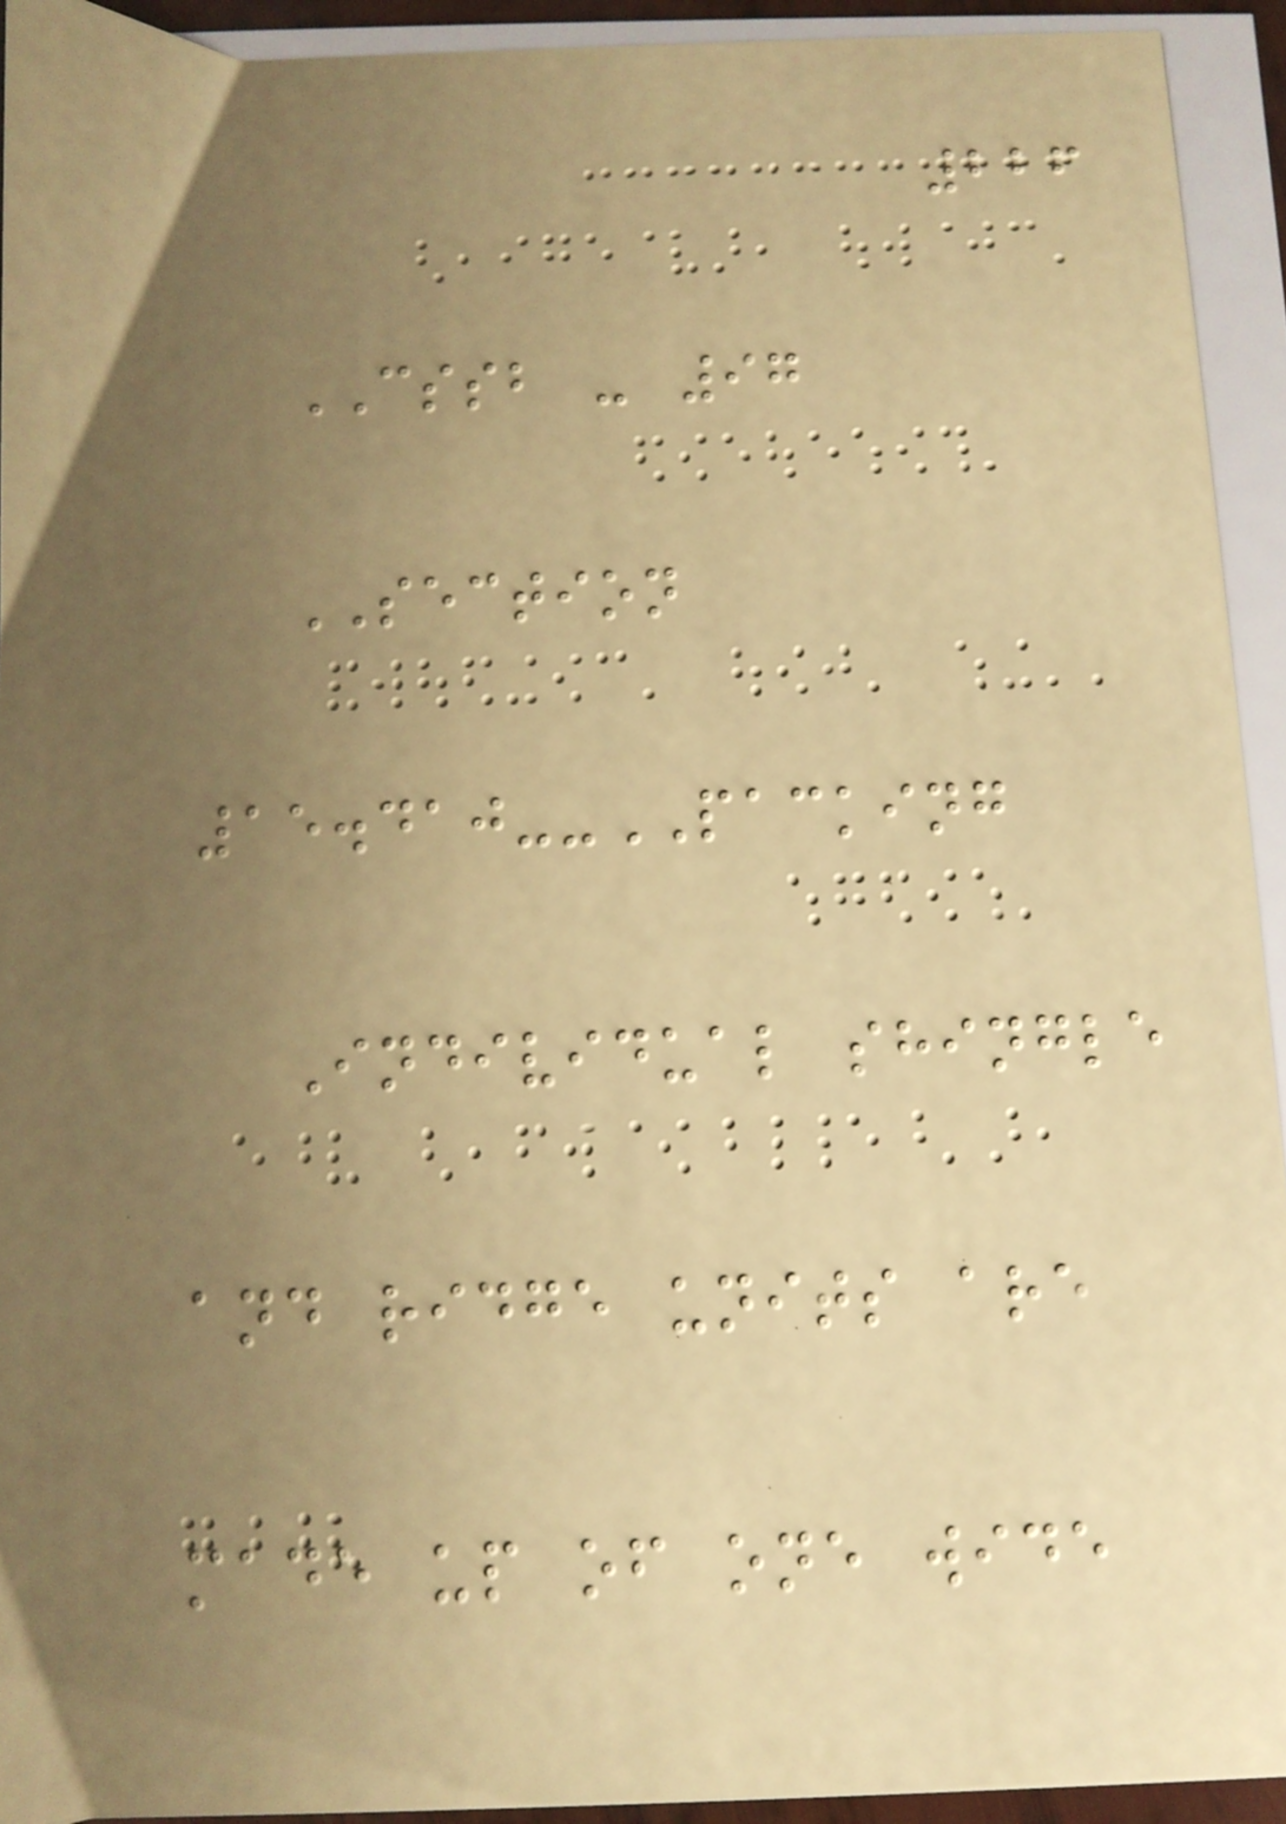226
CSSB - 97
SECTION
15.410--PACKING
Individual shingle
and ridge units are
made up of one wide
